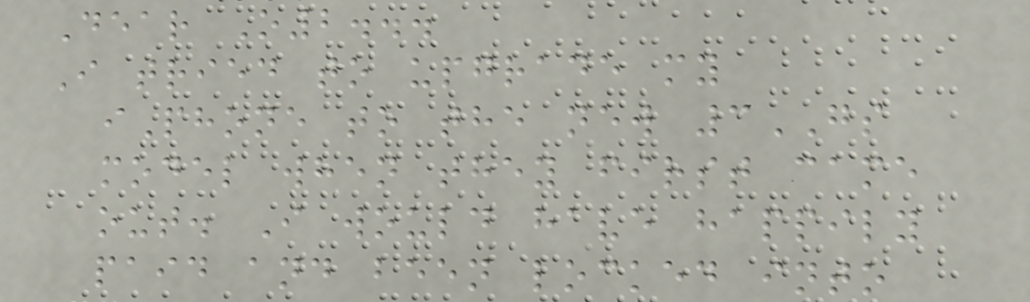Dear O2...
I tried to upgrade my
iPhone to the new 3GS
model when they first came
out. I would have happily
paid and been locked into
